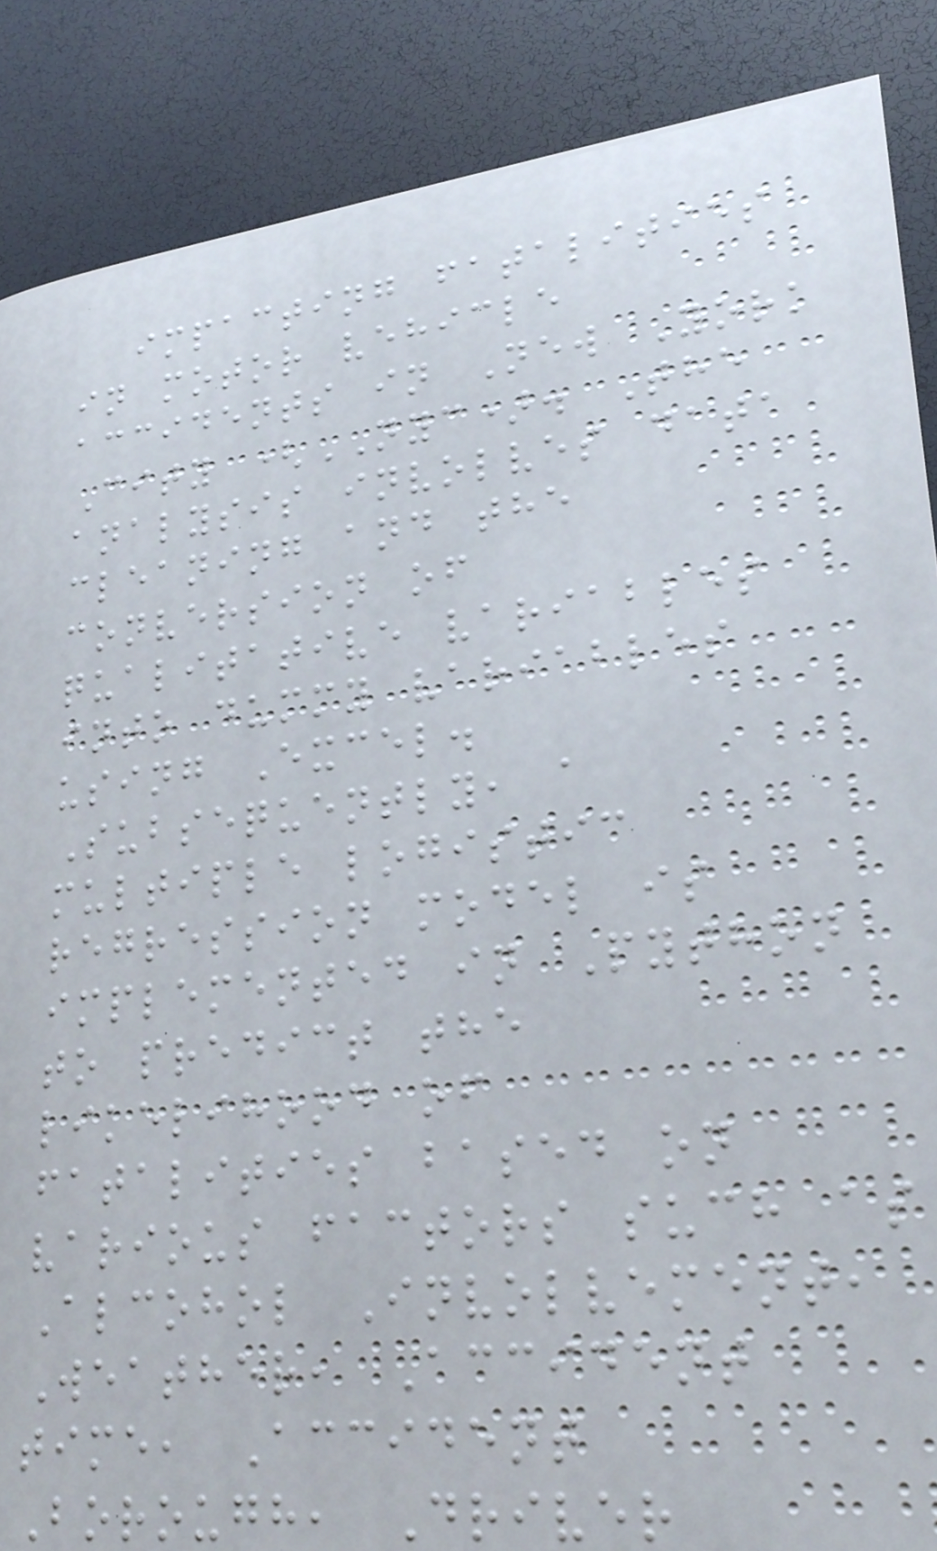impacting fatalities
in motor vehicle
accidents in New York
City (NYC). The
analysis involves data
cleaning and the
conversion of
qualitative variables
into dummy variables
using Excel.
Subsequently, a
multiple logistic
regression model is
implemented in Python
to predict the
likelihood of
fatalities based on
various factors such as
Alcohol Involvement,
Weather, Accident
time, Accident
Borough, Driver
